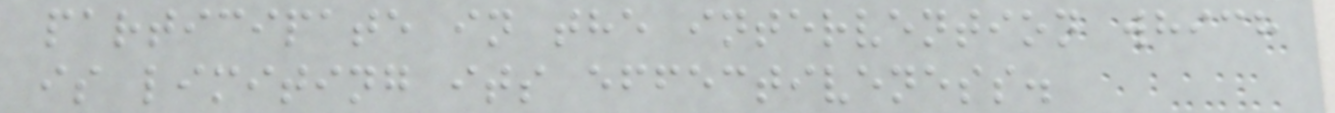participate in the intervention which
is limiting its effectiveness.
